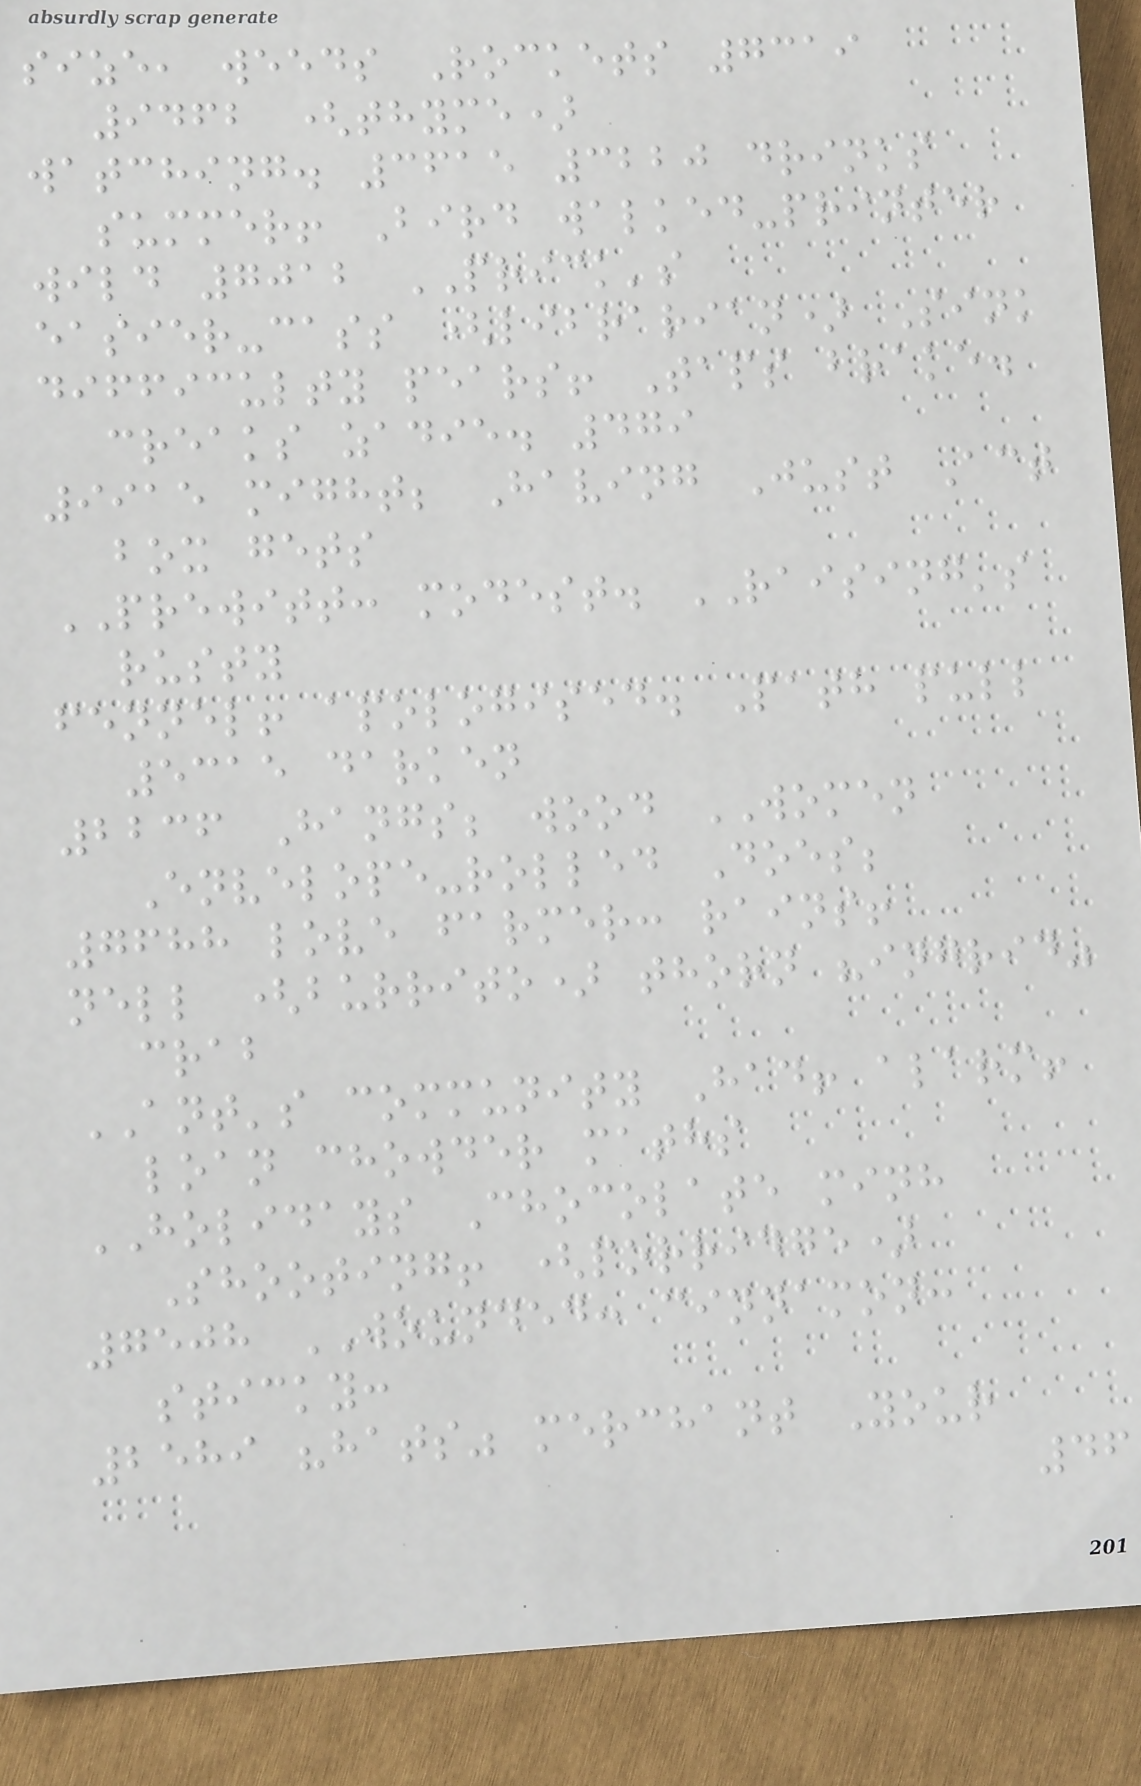size, weeds Rockets 7319
9462 (thyme)
watching. 3615 3220 drinks
summer! Bird walked-printer
wild 7012 PRICK's
easier-cass (librarian) Sink
difficulty pears! Taps brake.
creaks zadie. 479
9915 might; Having Just Act
box gets
PREWITT: modest. RAISING's
rusty
fennel! apologised. Path pull
5315 darken
2236 Hangs; wood WOMEN
Envelope-rolled Does;
7688 love farmer: rains!
nell (burrito) thorn "ingrid"
crab
ANT's community Had! alarm!
loan chowder maths
HOLIDAYS Chocolate minh
Shooting! (porridge)
7508 WOUNDED: cinnamon:
sticky:
2589 "hats" merchant Your
46
